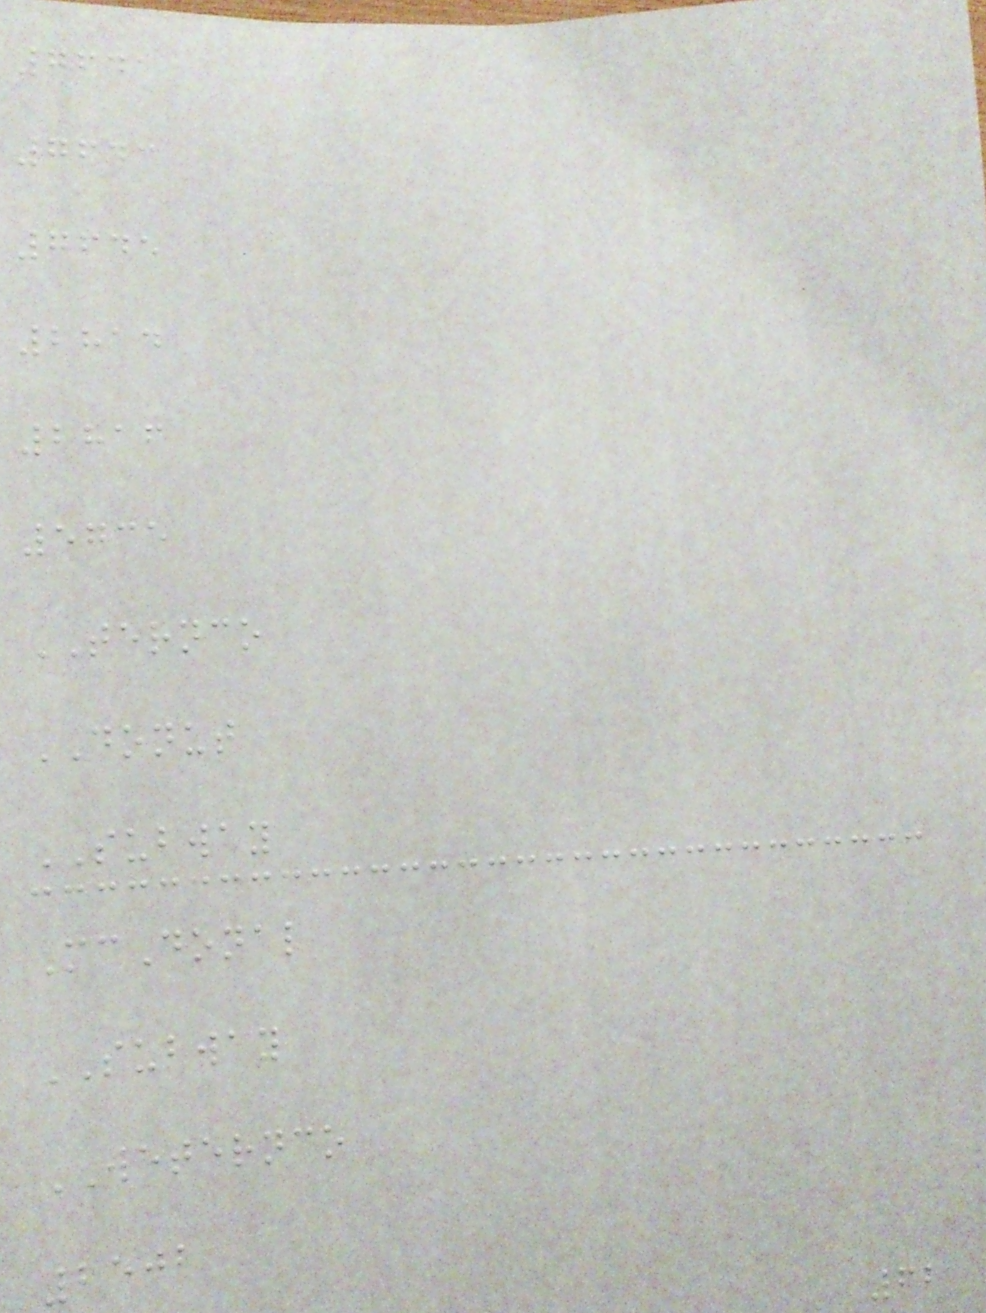7641
7643
7645
2814
2816
5735
TERNCO
DONUT
SUBWAY
McDonal
SUBWAY
WETERNCO
2502
62
